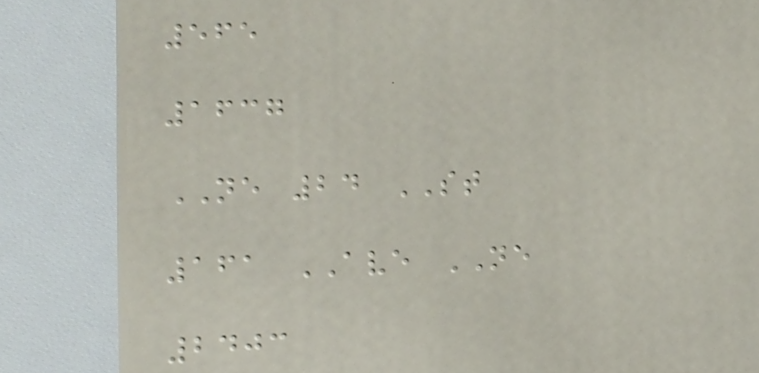565
1637
NE 24 ST
161 AVE NE
2403
